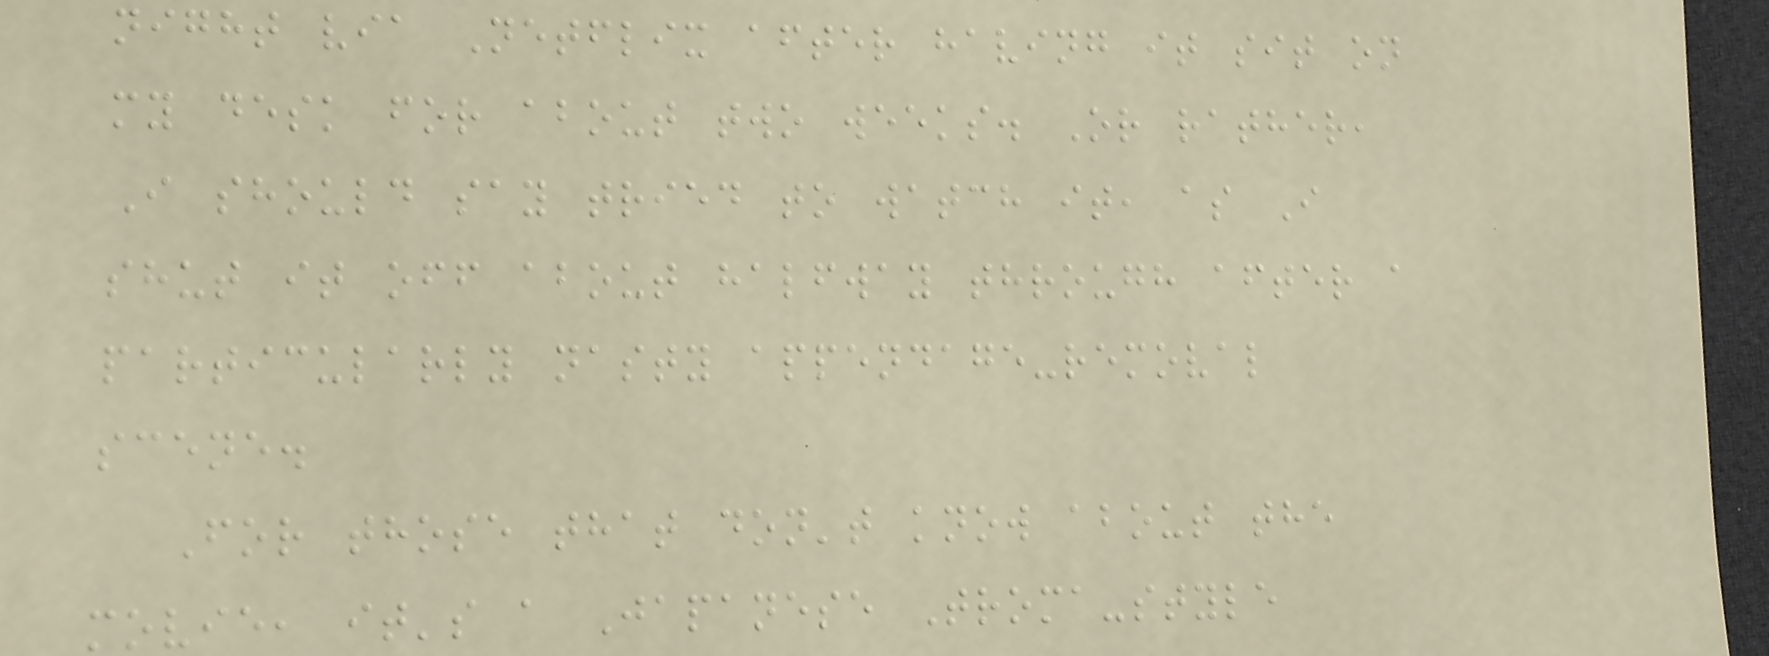night via Netflix after having it sit on
my desk for about two weeks. Or rather,
I should say tried to watch it, as I
shut it off about halfway through after a
particularly nasty appendage-removal
scene.
For those that don't know about the
movie, it's a Japanese Troma-style
